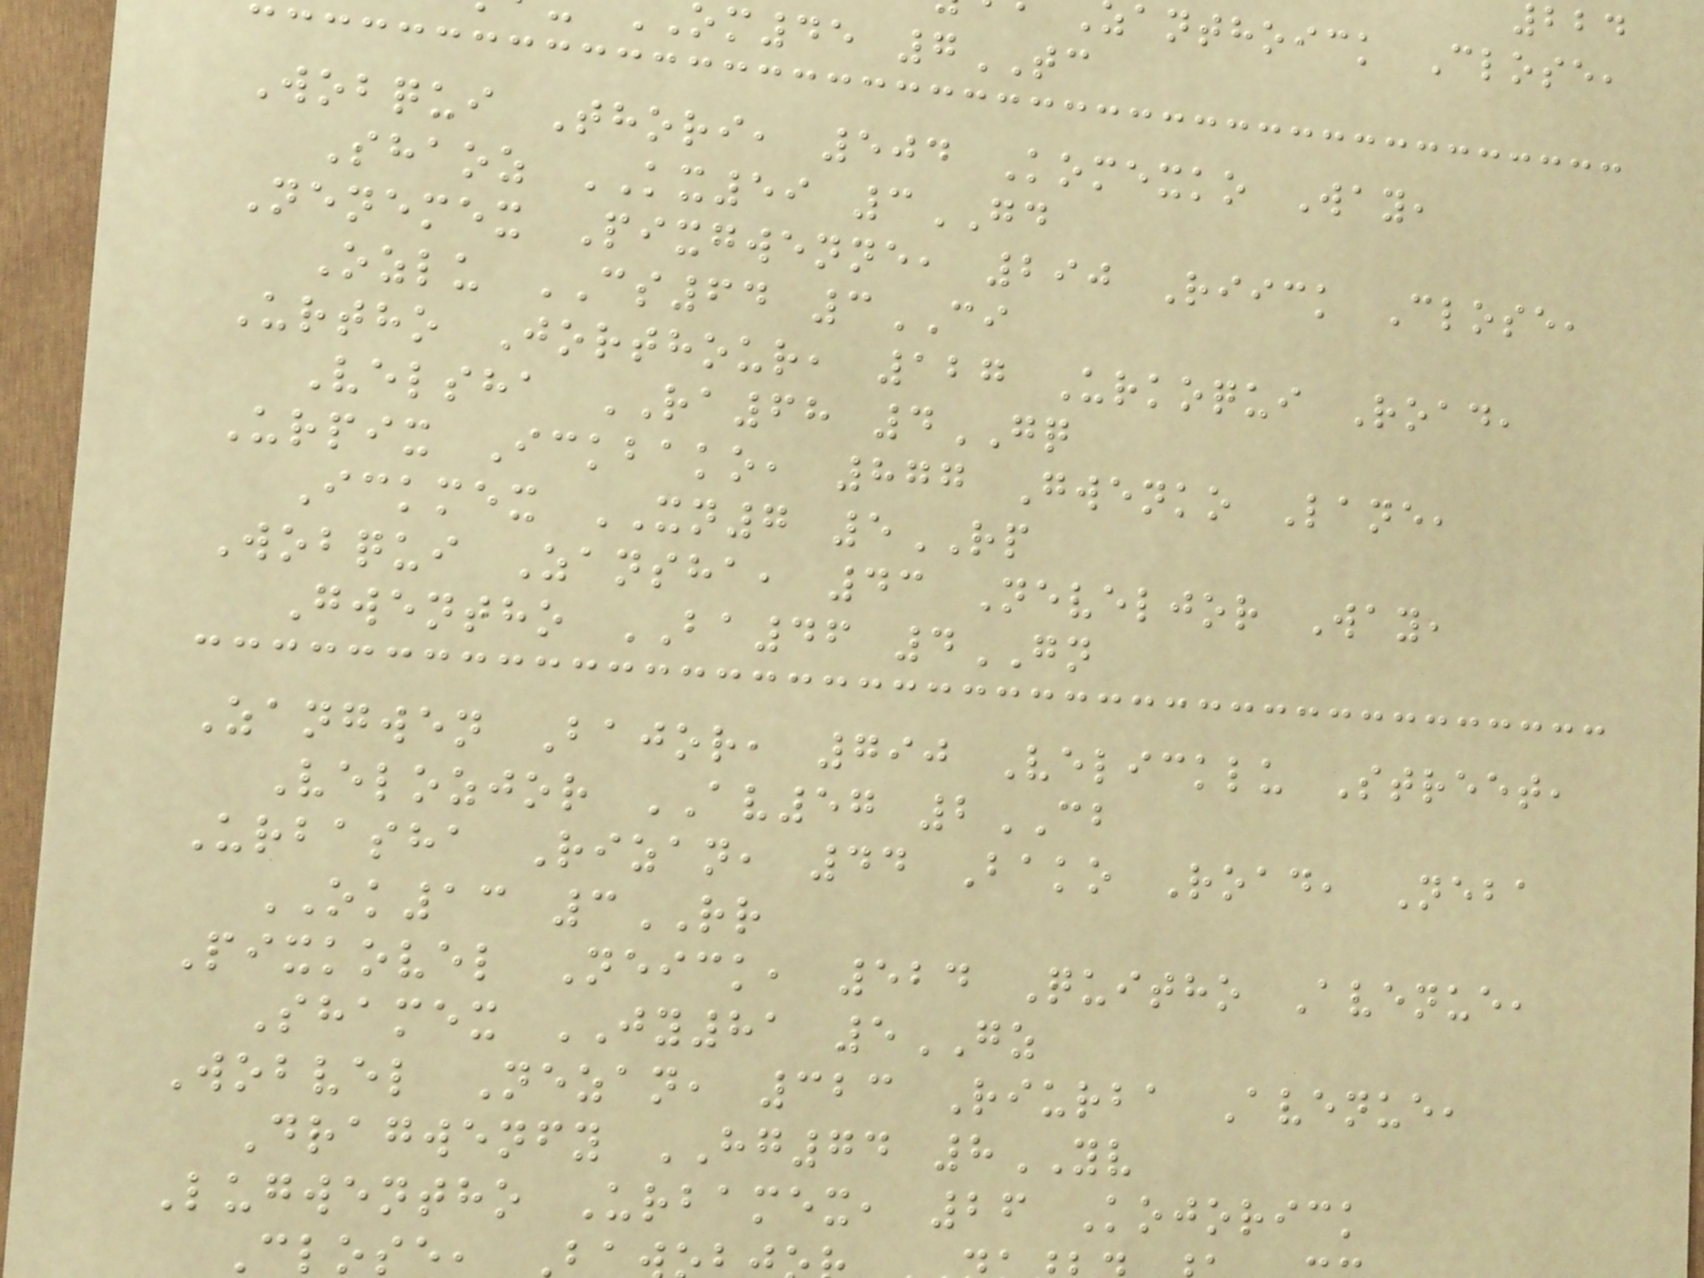224
anthoick Close,
om45 7TC
Wobqui Thori, 504 Komexko Way,
Shaoz KX59 3GD
Nenemex Pixgwenne, 290 Riick Close,
Ozlu CS64 3CI
Urtho Jorthour, 127 Urkoqui Road,
Velsha RA68 4GQ
Urpix Ickbako, 877 Gwenko Lane,
Ickmex XN7 5RP
Wobqui Zansha, 43 Neveljor Way,
Gwentho BA46 4GN
Zangwen Bajor, 790 Velicklu Street,
Velozjor AV57 2CB
Urbasha Rizan, 44 Bako Road, Neba
OK13 3RR
Pixkovel Neick, 524 Quitho Avenue,
Shamex JY81 5GZ
Wobvel Nezan, 323 Riurba Avenue,
Dragwenfy HG74 8YV
Lugwentho Urbamex, 26 Kojorick
